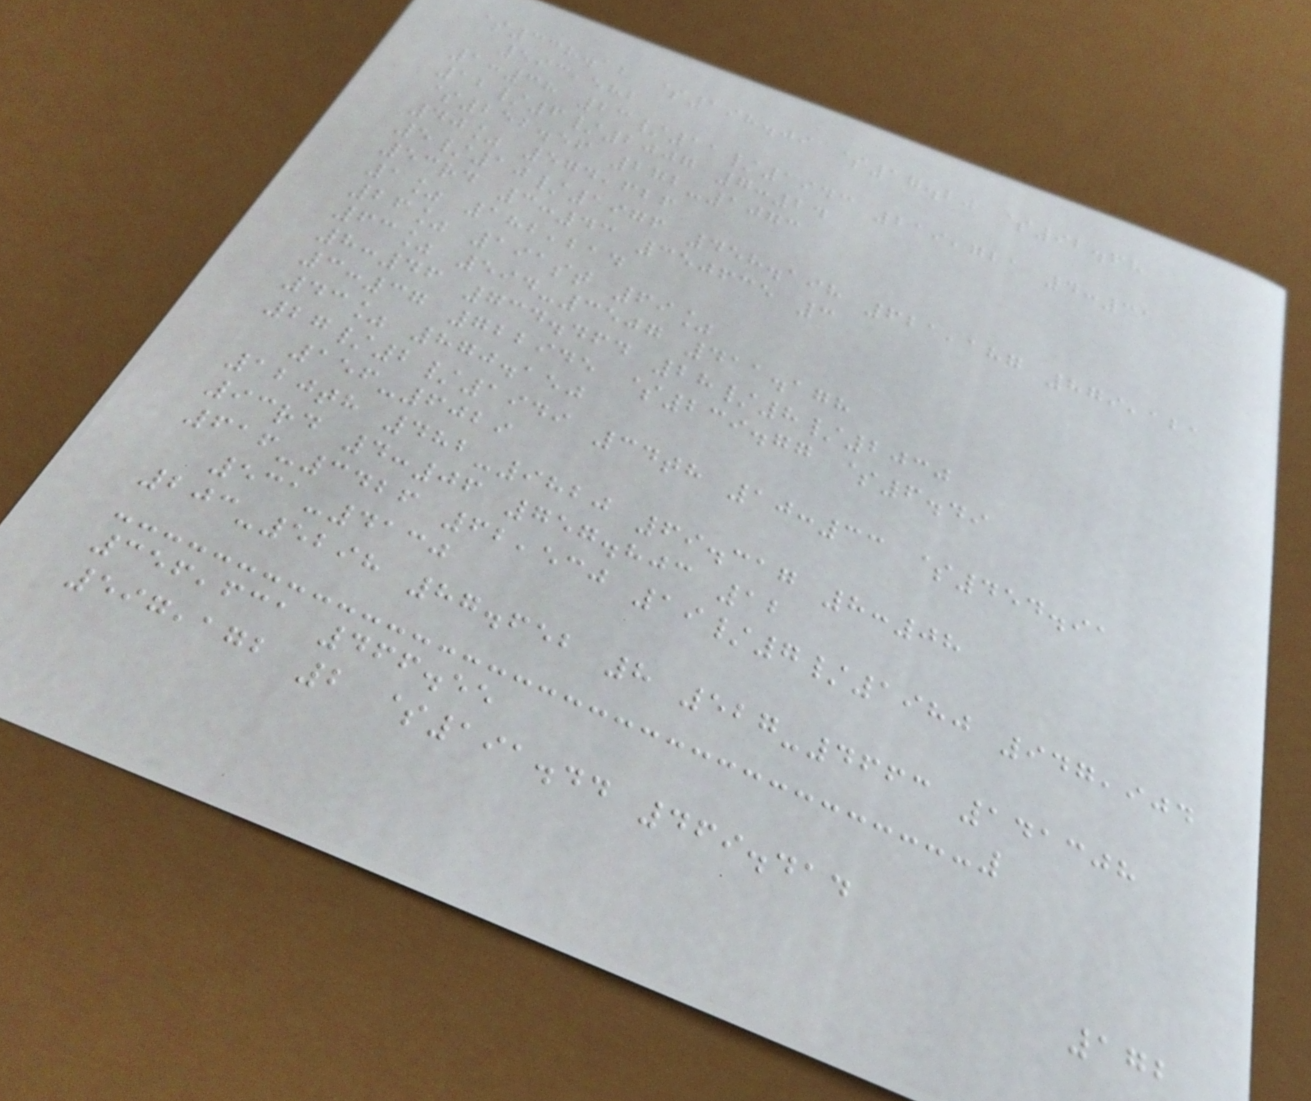$338.12 $198.09 $17.20 $92.68
593,582
1:38 23/11/1943 219,721 4:31
12/6/2007 7:24
$252.56 272-1073
40% 574,626
5/10/1976 458.198 621,187 879,121
53rd 3:43 350635 3
1% 182,214
26% 191st 69%
63% 594-3507 411.178
8:46 734.464 28/8/2030
3:37 722945 $239.77 $6.49
43% 870.150
27/2/1949 34th 10:33 $454.91
156-6029
120th 482-9820 69.317 8:08
93rd 4:06 757.803 12
616-3426 62,530 19/7/1980 947,904
531-4130
203-5298 87.652 8 527-4663 141308
356,631 466.55
597,172 2 $191.44 469.414
172
